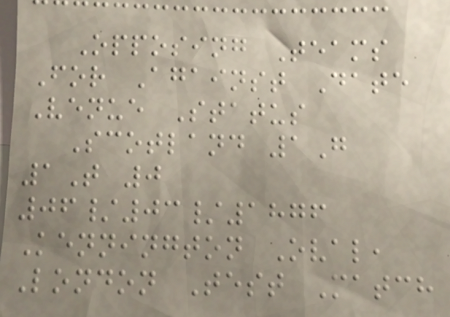Opposing Teams
For Against Date
Venue Status
Scotland 1G
1T 0
06/03/1876
Kennington Oval,
London Test Match
